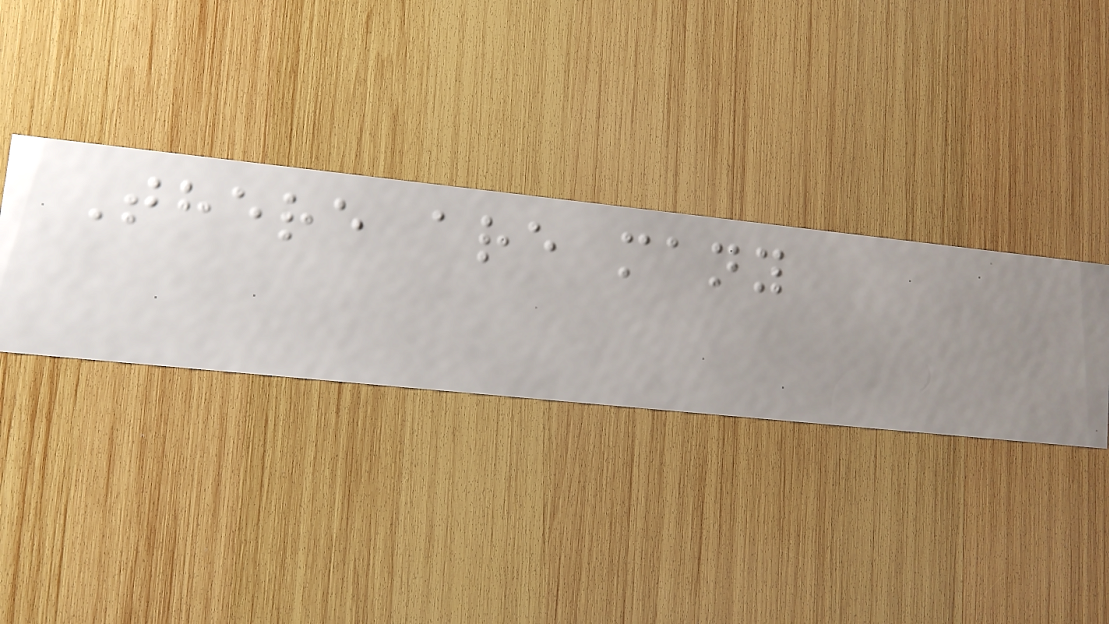There are many
